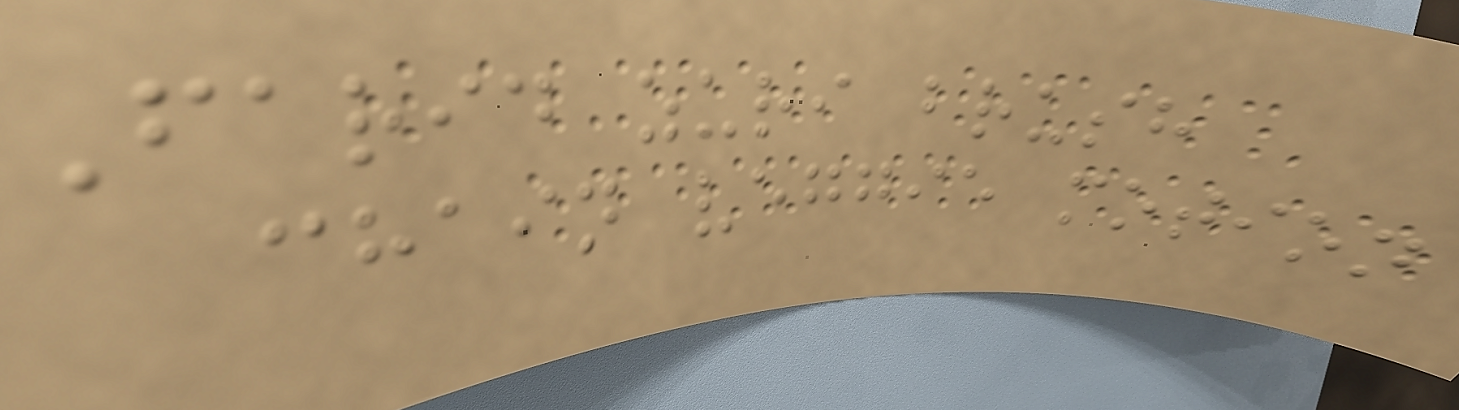Farid zuri brush
chain veggie motion
